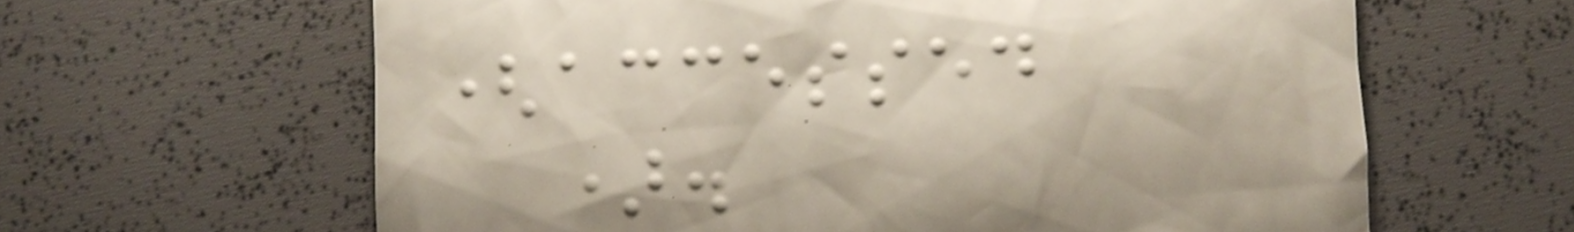(accessed
).
